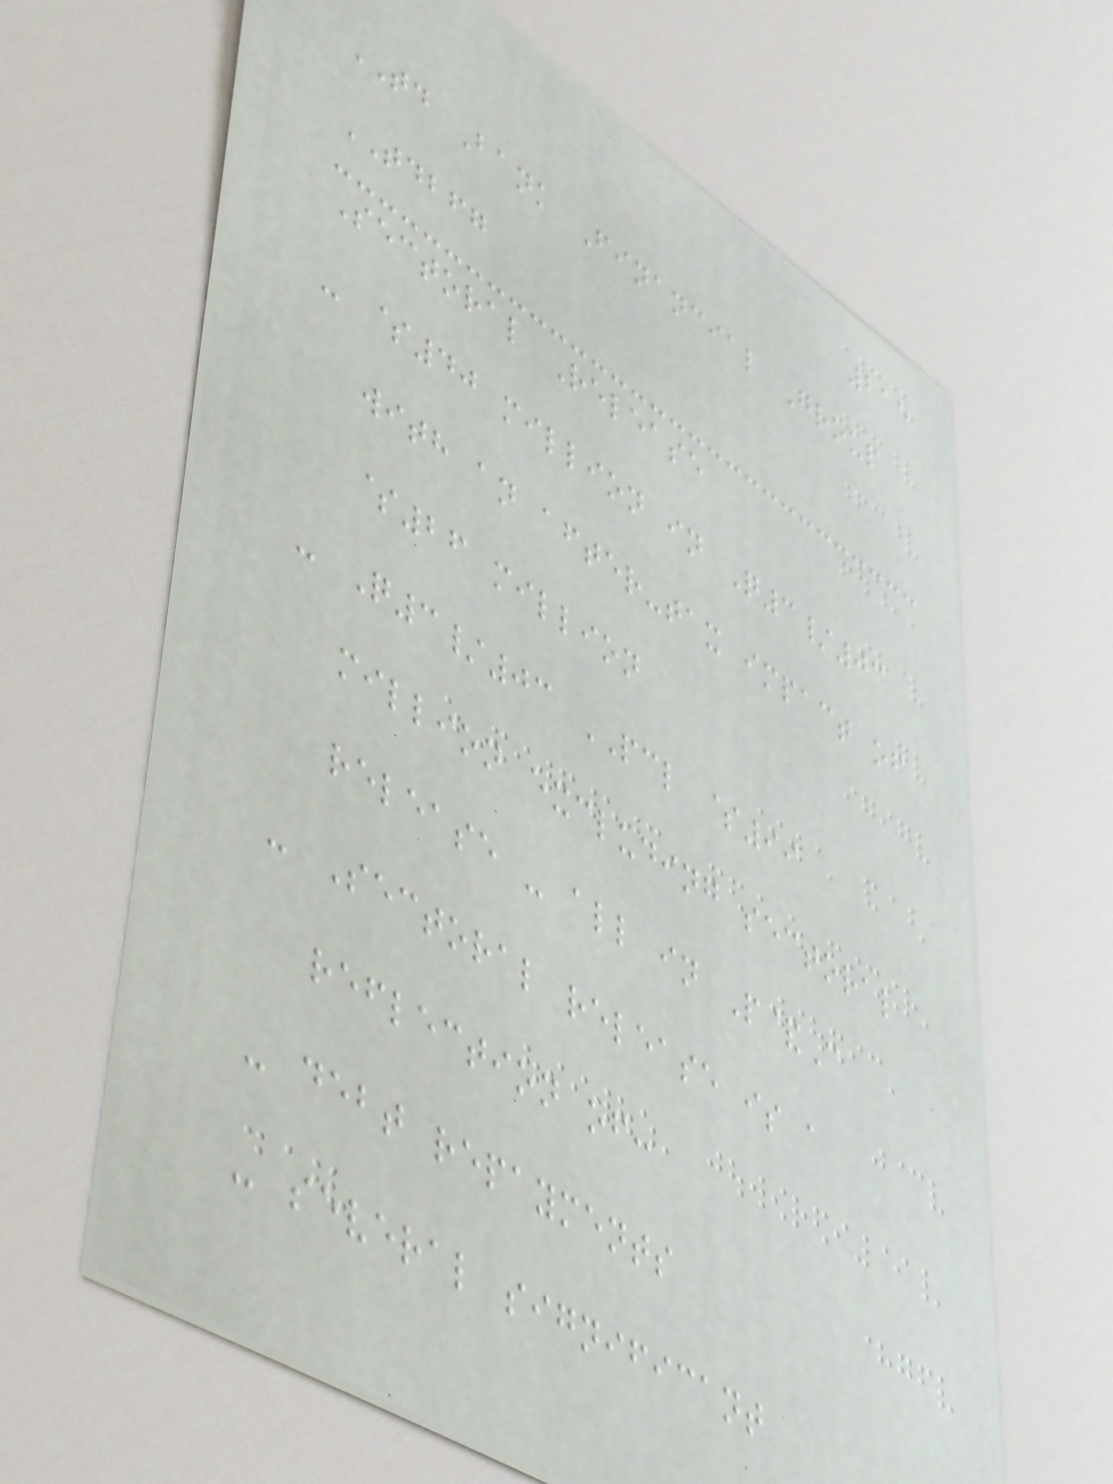215
TD Bank Financial Group
TDBFG
Sectoral Release
- $40 million in Q3/03
with an after-tax impact of
$26 million
- Q3/03 PCL $99
million excluding sectoral
release - all in P&C
- Sectoral release is a
reflection of:
- debt repayments
- several significant
